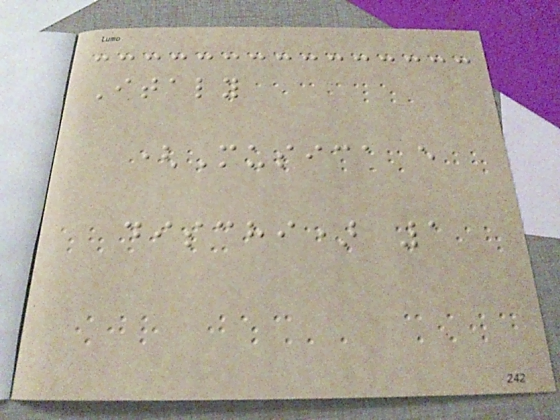Italy
(Musica e
dischi) 1
